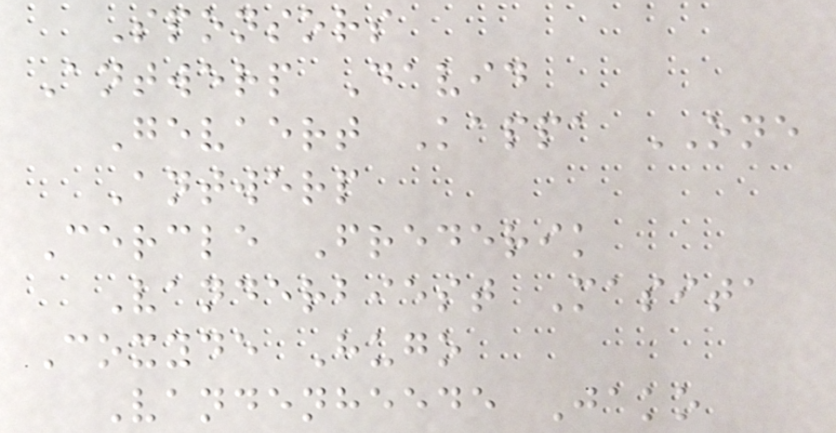Sponsors
Antwerp David
Gevaert Kappa ONE
Antwerp
Cercle Frederik
Vanderbiest Masita
Coxyde Hugo
Vandenheede Jako
